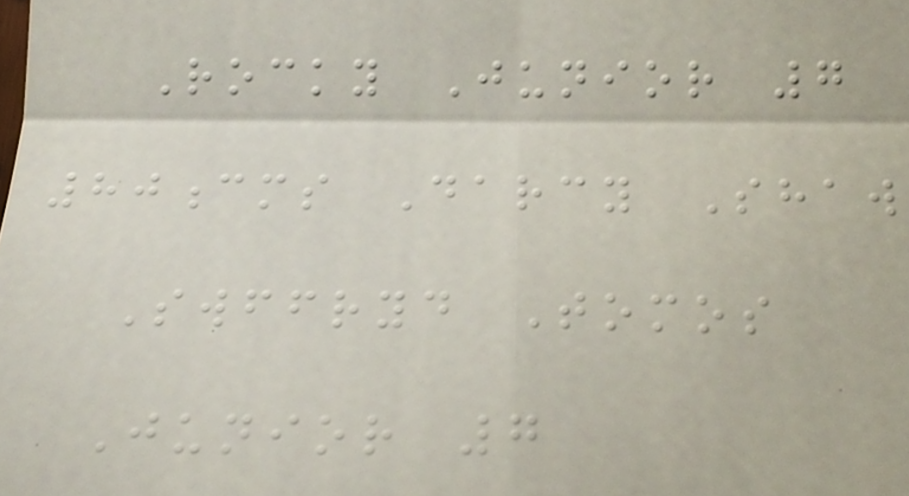Rocky Junior 7
80cms Darcy Shaw
Swffryd Tomos
Junior 7
